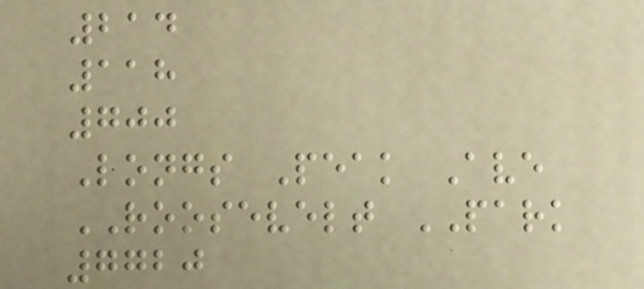214
118
700
Longs Peak Ave
ROOSEVELT PARK
7720
